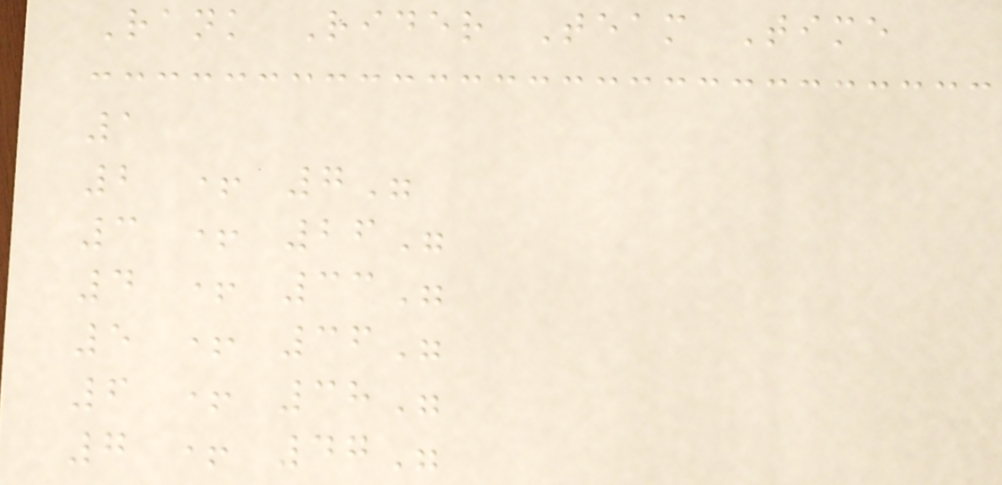Rank Rider Team Time
1
2 + 7"
3 + 26"
4 + 33"
5 + 36"
6 + 38"
7 + 47"
